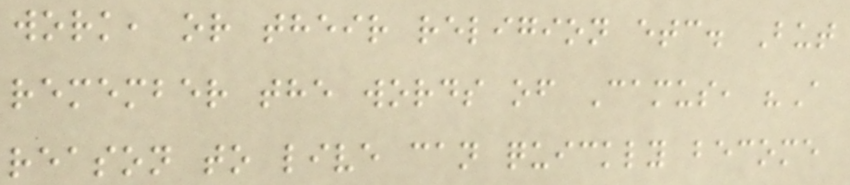work, or their religion etc. But
remember the words of Camus, "A
reason to live can quickly become
